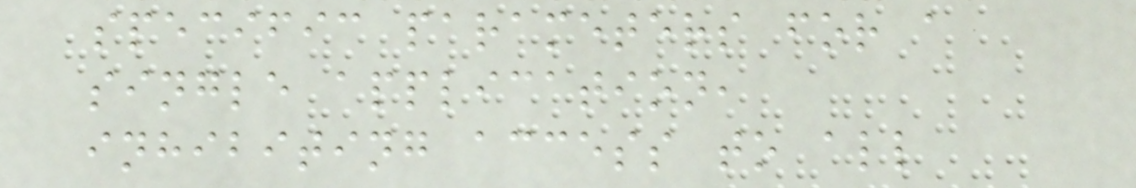specific parameters for a
single application,
inhibiting access to all
